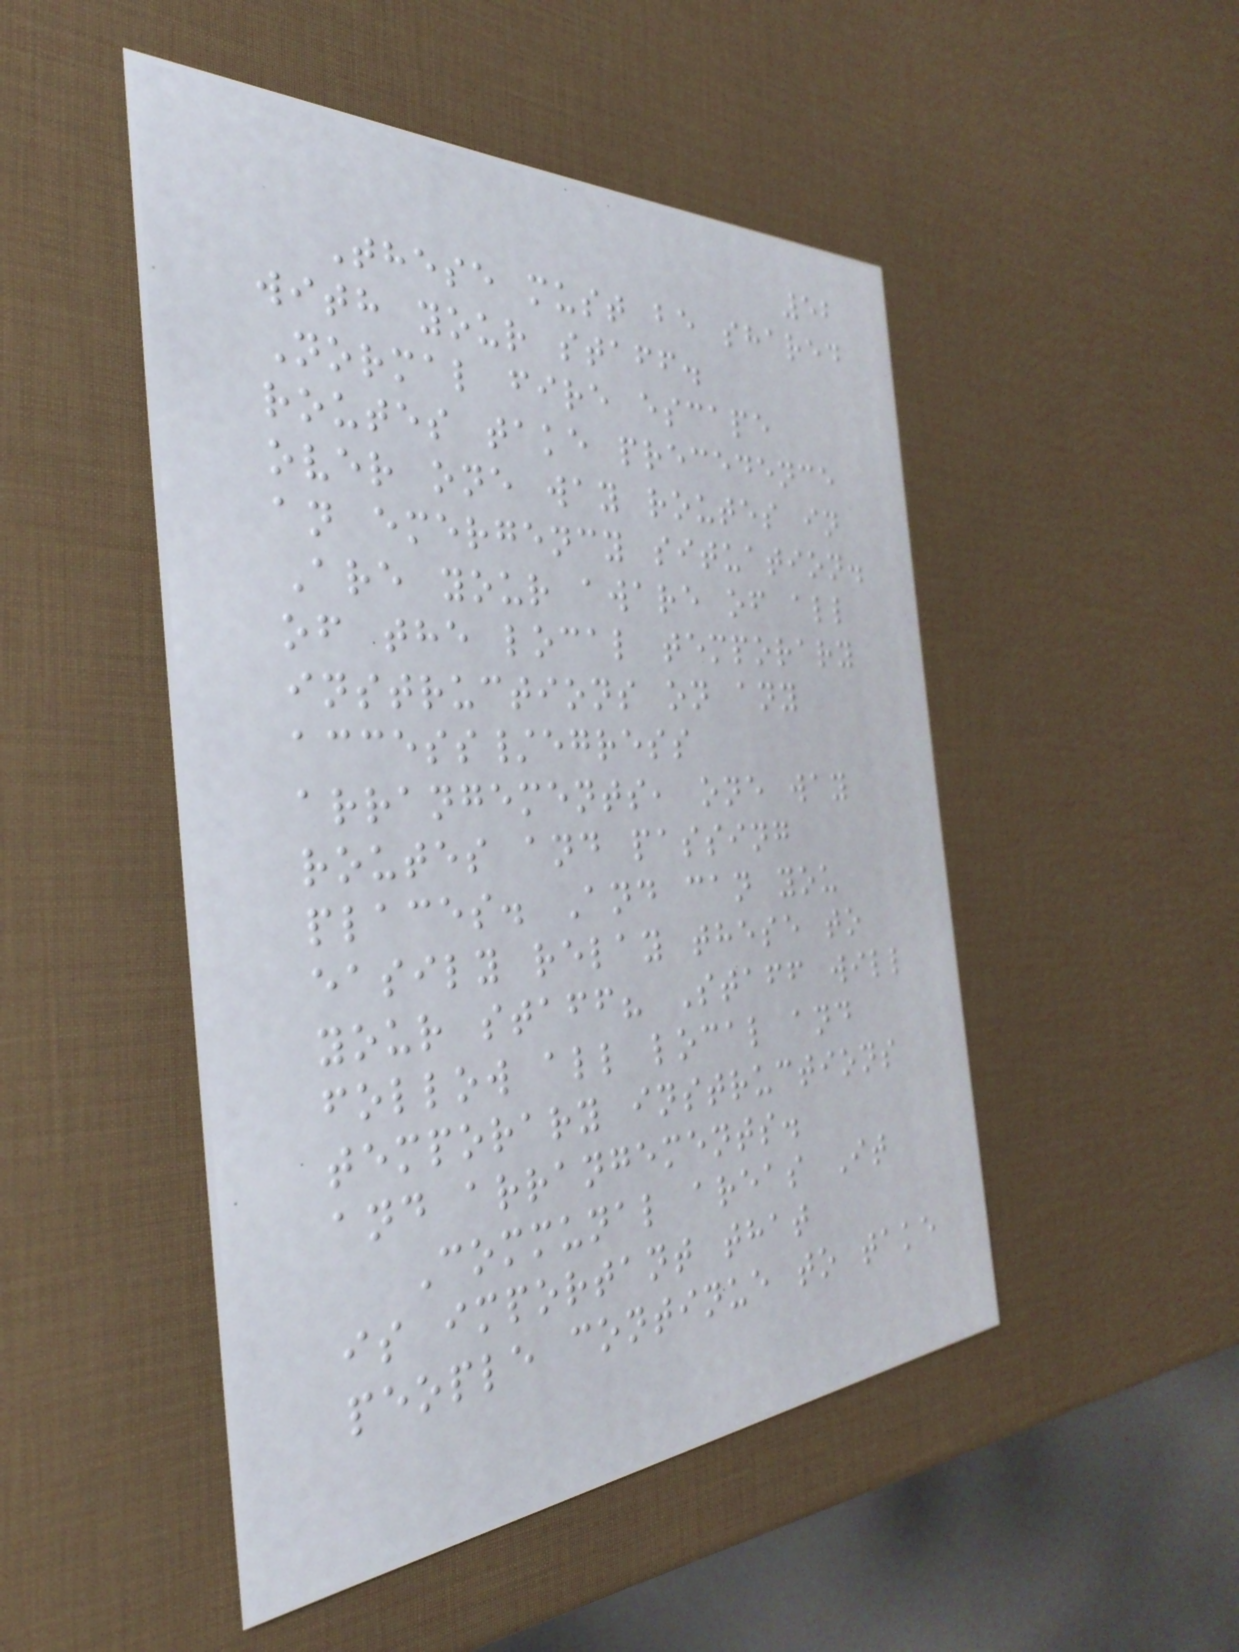52
These must be shared
with your staff.
Normal fire escape
routes take precedence
over one way routes in
an emergency situation.
Are your aware of all
of the local temporary
instructions on any
access/egress
arrangements, one way
routes and passing
places. And can you
easily relay these to
your staff? Staff will
follow all local and
temporary instructions
and arrangements.
Communal areas It
is important that
people continue to take
